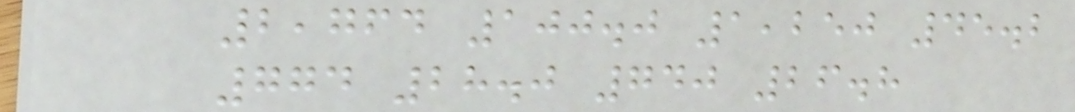2,764 100.0 1,250 45.2
774 28.0 740 26.8
